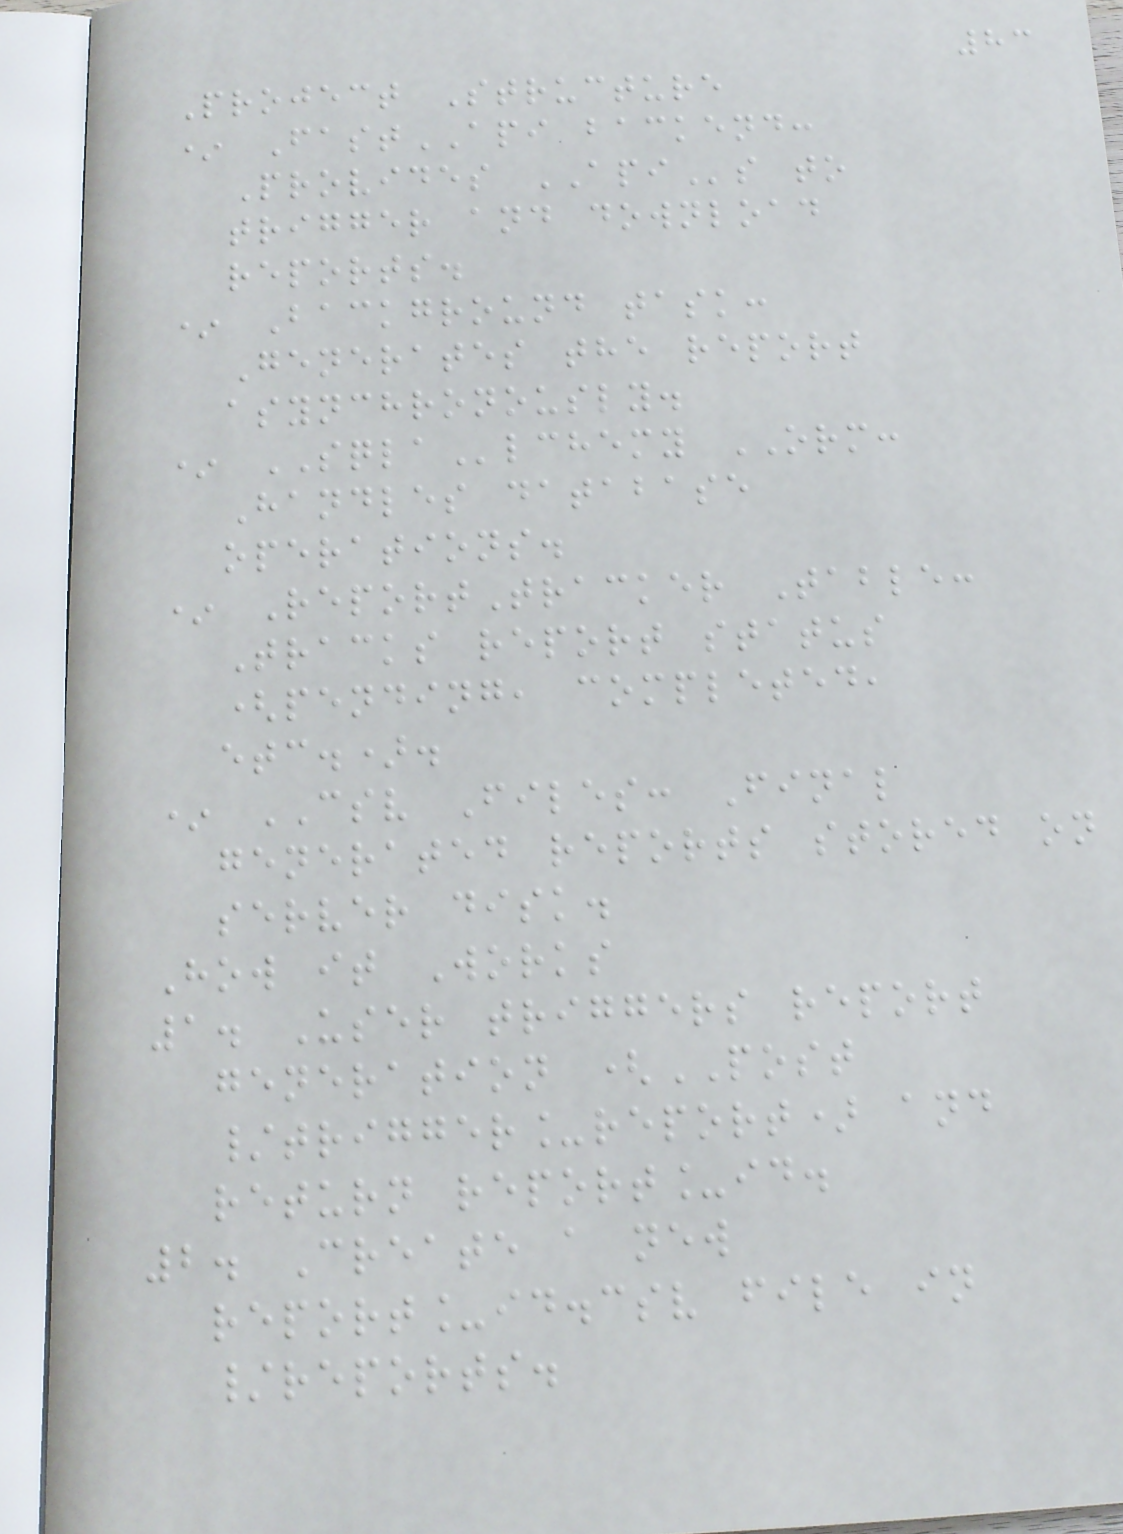83
Project Structure
* FastAPI backend:
Provides APIs to
trigger and download
reports.
* Background task:
Generates the report
asynchronously.
* SQLAlchemy ORM:
Handles database
operations.
* ReportTracker Table:
Tracks report status
(pending, completed,
etc.).
* CSV Files: Final
generated reports stored on
server disk.
How it Works
1. User triggers report
generation (POST
/trigger_report) and
return report_id.
2. Create a new
report_id.csv file in
/reports.
